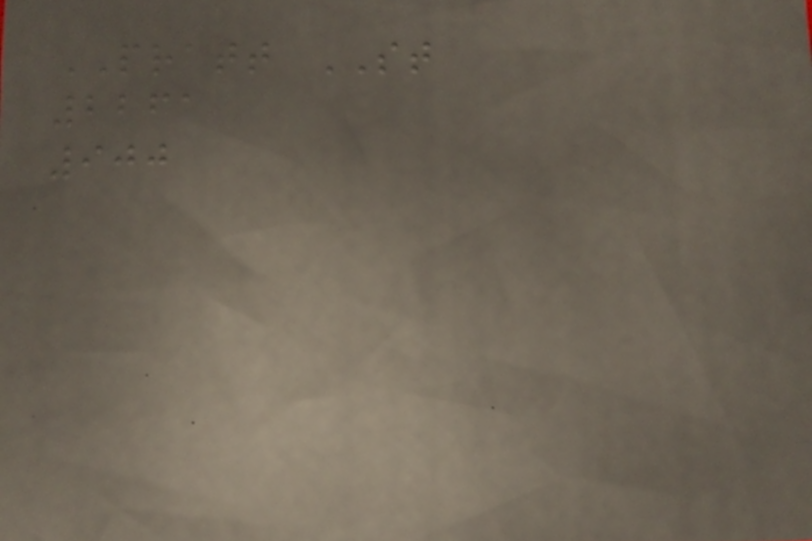PRATT ST
2261
900
